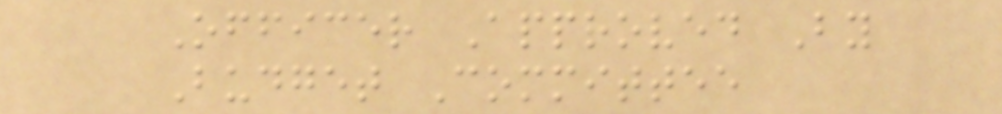Officer Approved By
Budget Committee
